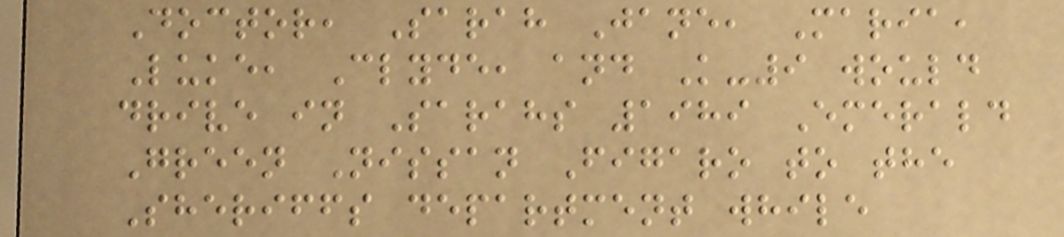Doctor, Sarah Jane, Maria,
Luke, Clyde, and K-9 would
drive in Sarahs 1989 Emerald
Green Nissan Figaro to the
Sheriffs department while
